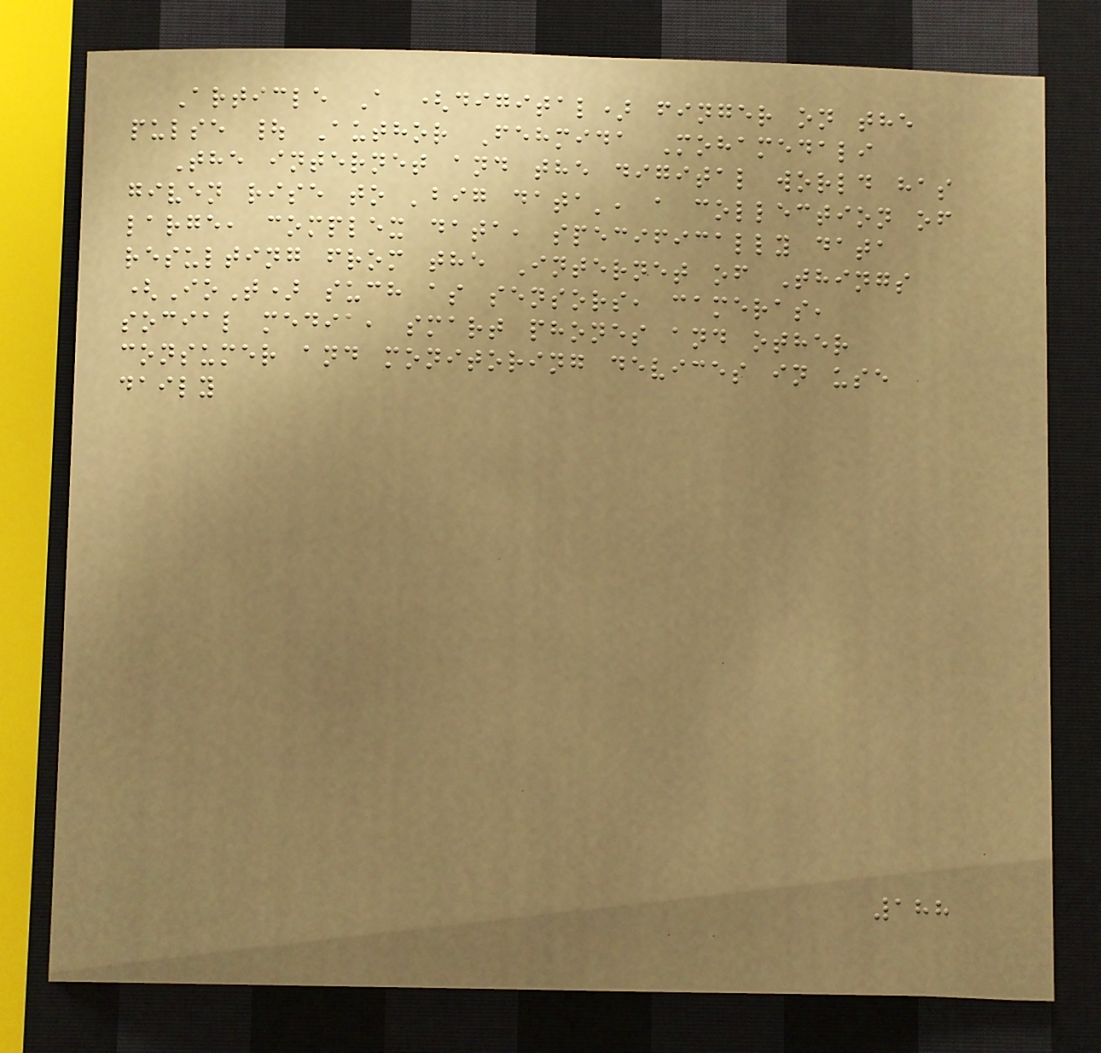Article A (digital) finger on the
pulse | Author Fehmida Mohamedali
The internet and the digital world has
given rise to 'big data', a collection of
large, complex data, specifically data
resulting from the Internet of Things
(IoT) such as sensors, cameras,
social media, smart phones and other
consumer and monitoring devices in use
daily
188
